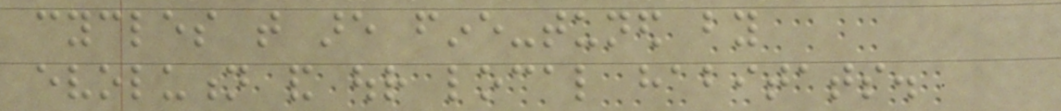cycles that are fine-tuned by
evolution and our local habitats.
